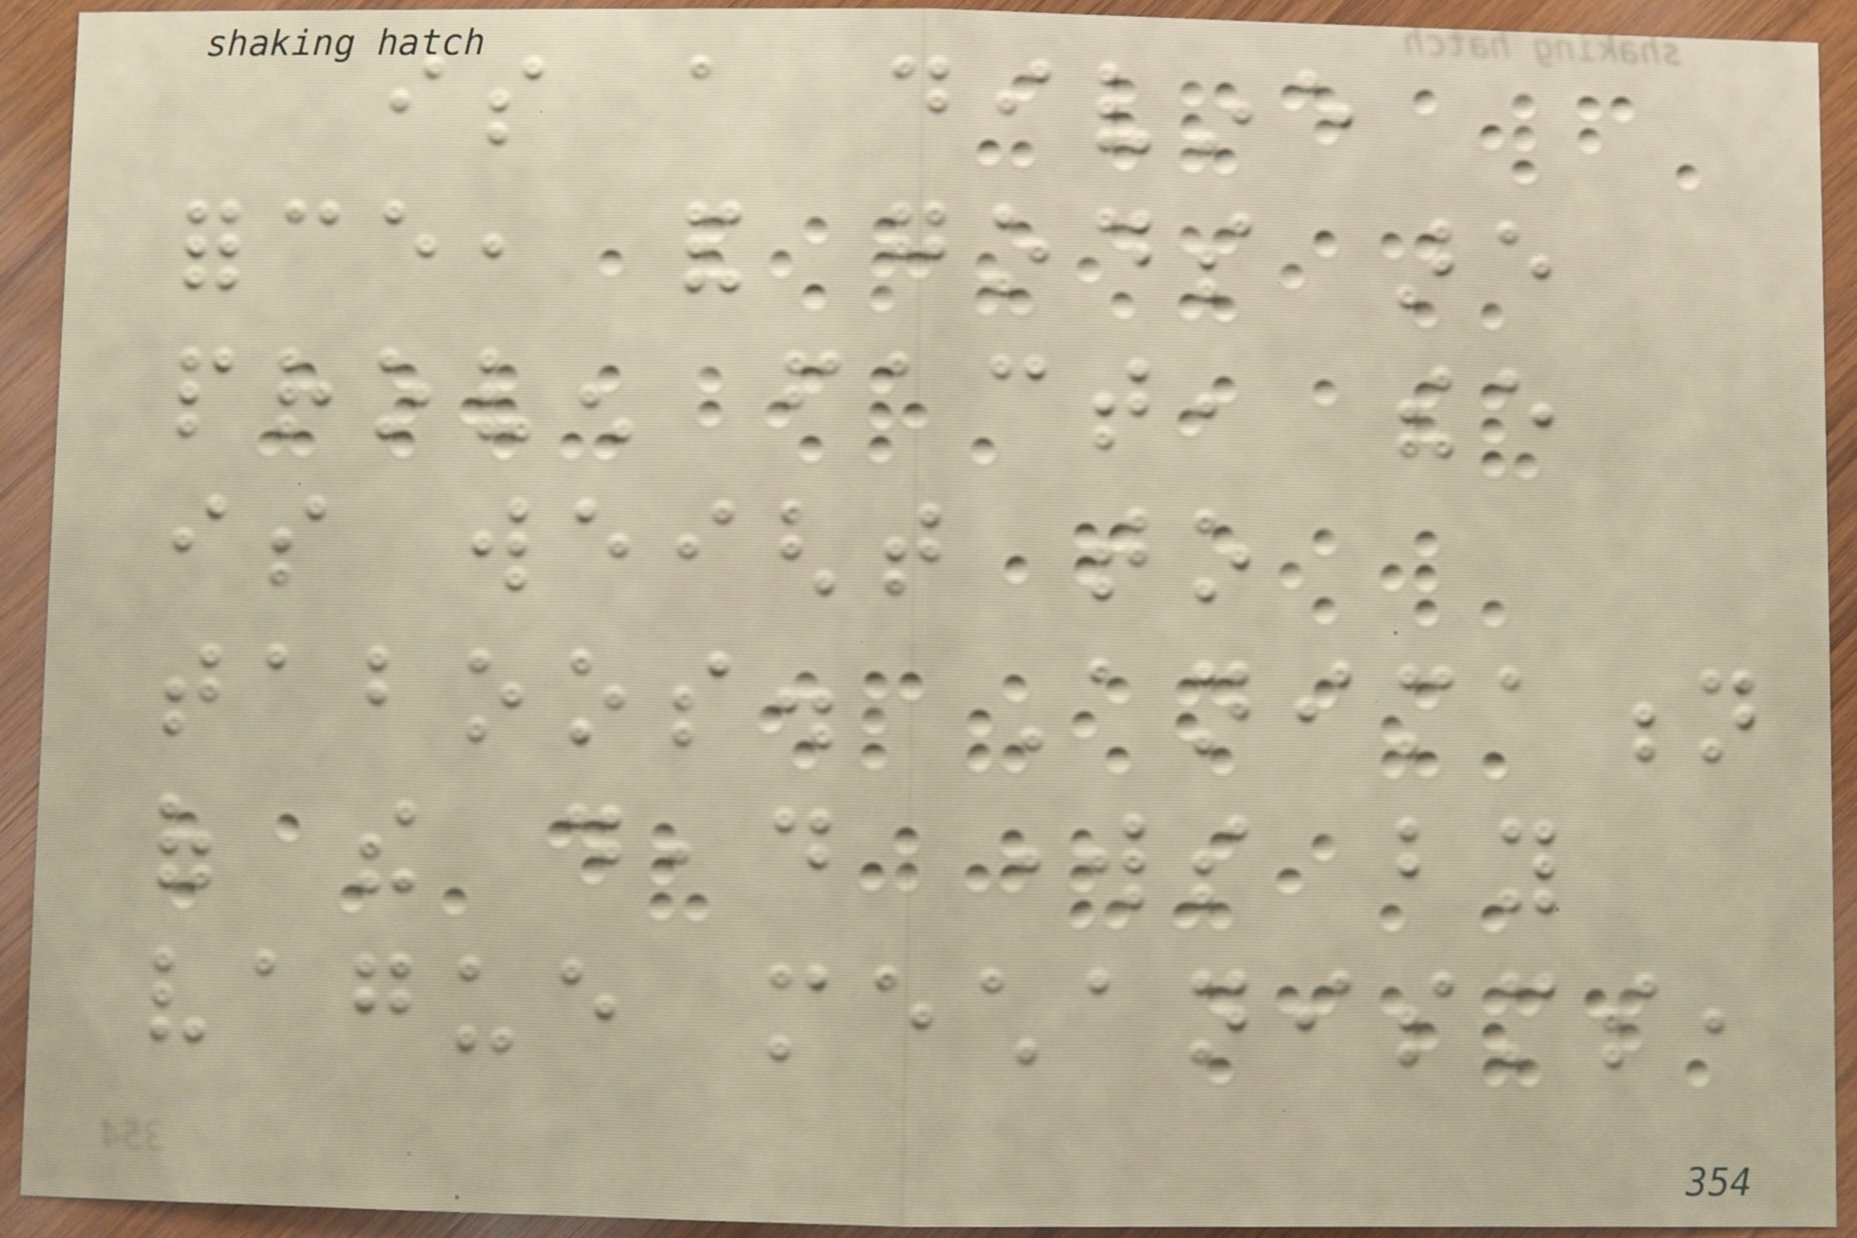is a divine
force, and gods are
proven fact, thee
is weight to
taboos. Animation
of the dead works by
vague mechanisms,
